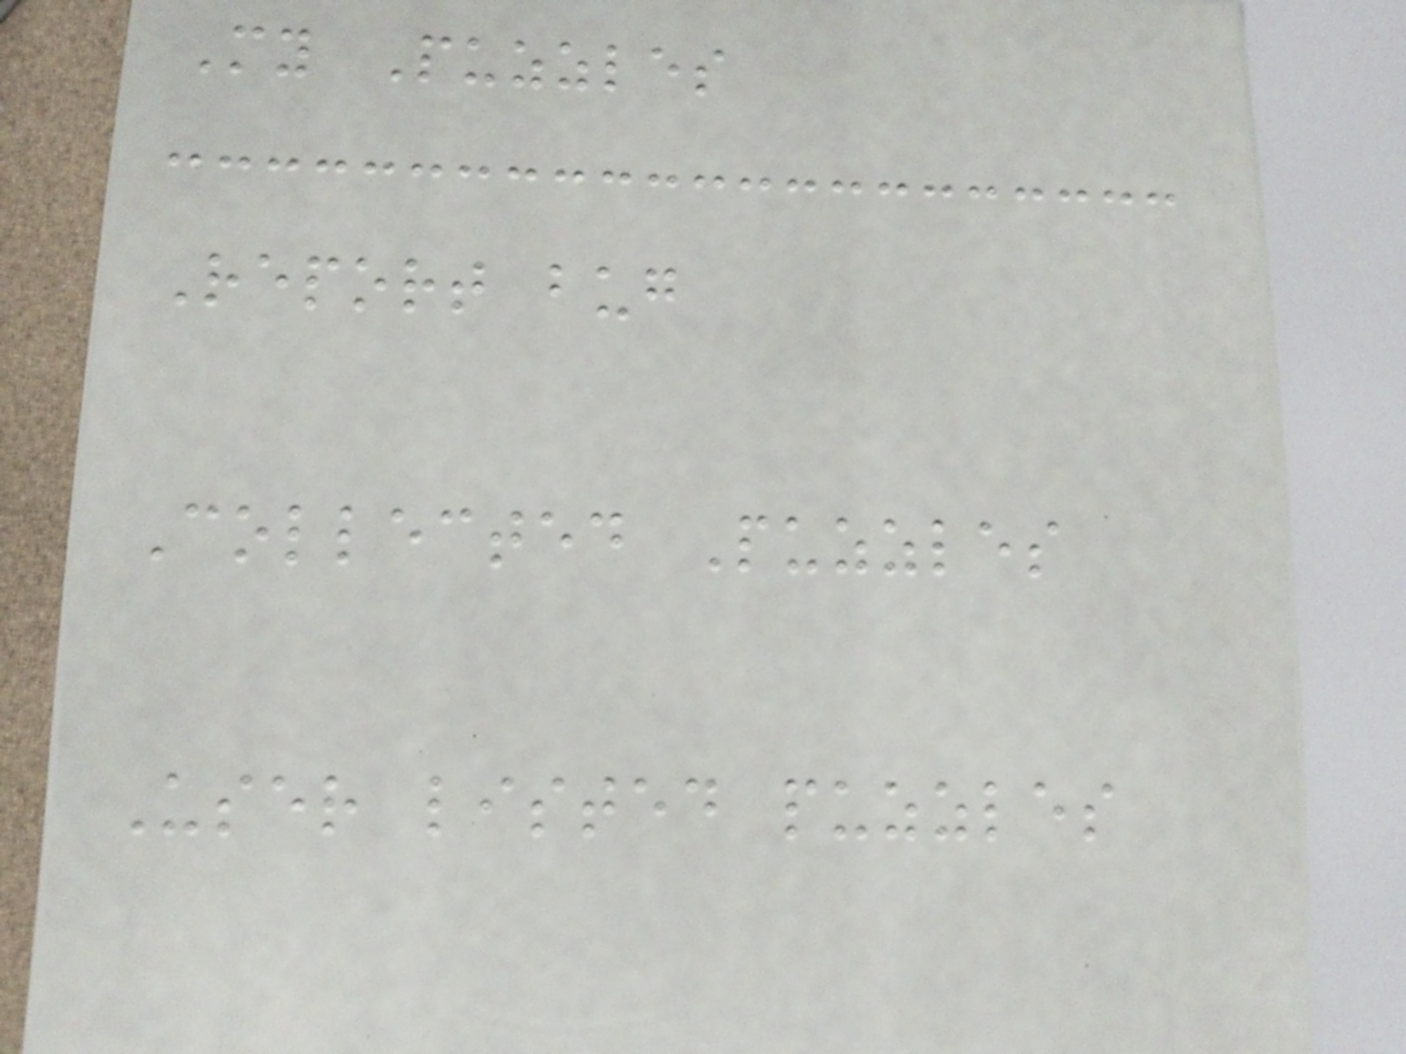My Puzzles
Report bug
Collected Puzzles
User listed puzzles
